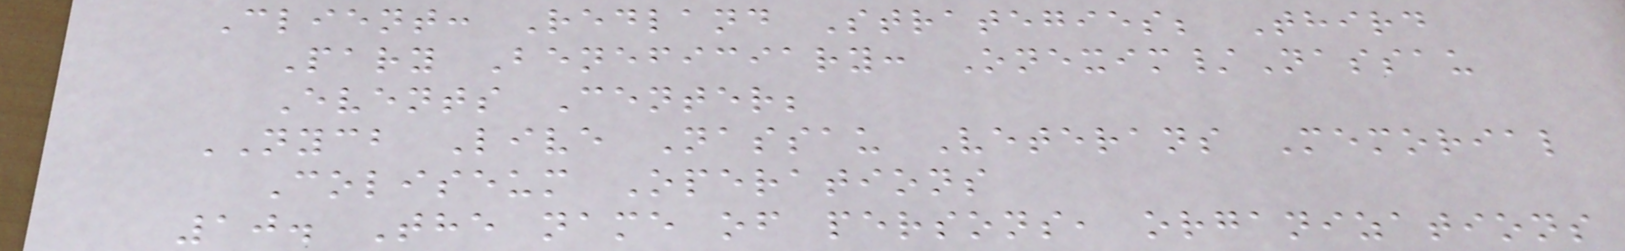Client: Redland Strategies; Third
Pary Beneficiary: Onexim/Nassau
Events Center;
NYCB Live Nassau Veterans Memorial
Coliseum Operations
10. The name of persons, organizations
